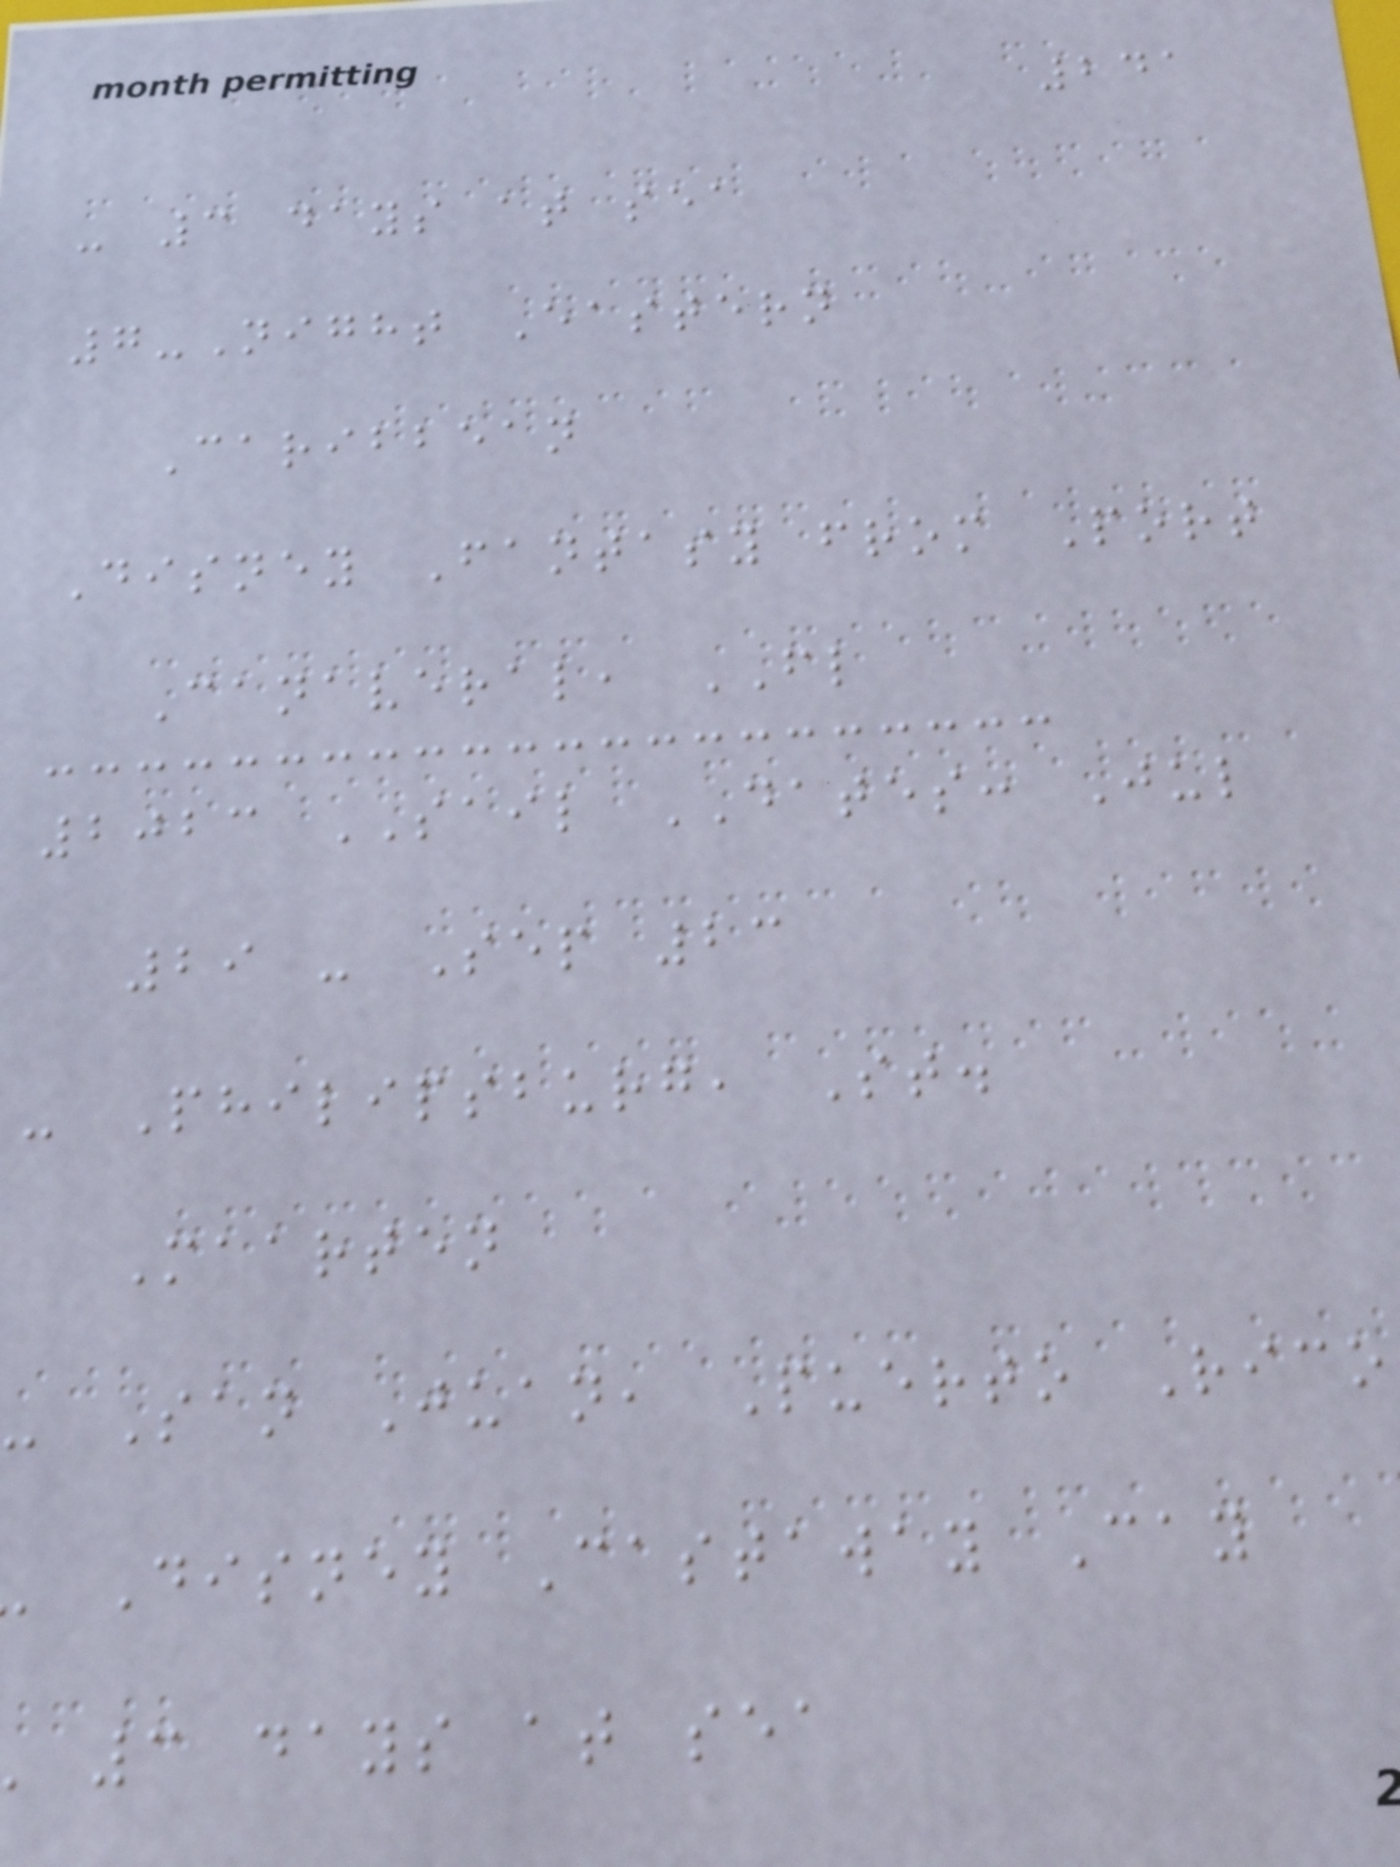241
- 3 days at sea
7-Night Eastern
Caribbean
Disney Fantasy from Port
Canaveral, FL
2023 SAIL DATES: Jul
29 - Sep 23
- Philipsburg, St.
Maarten
- San Juan, Puerto Rico
Disney Castaway Cay
3 days at sea
